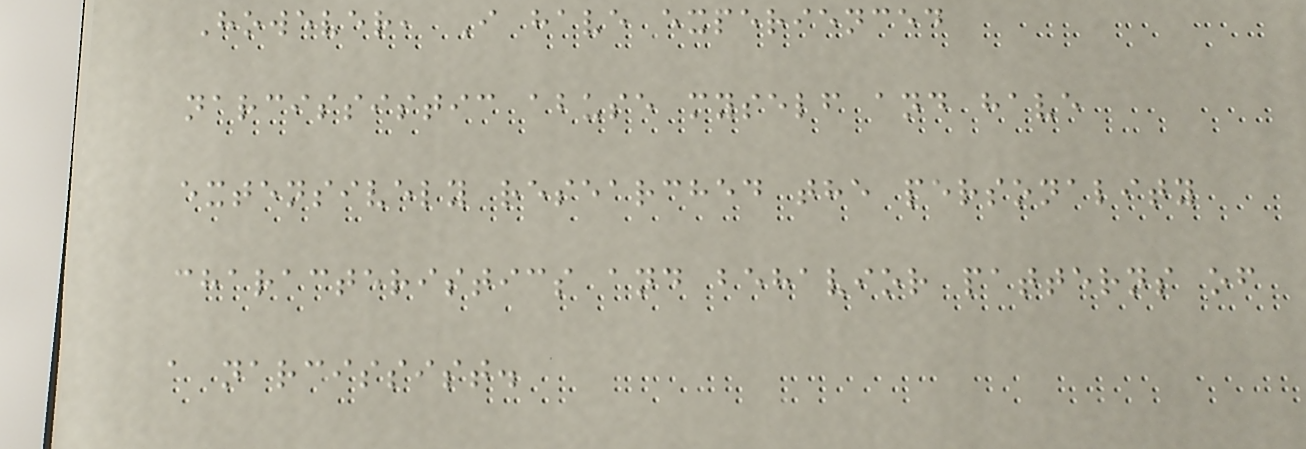However, I have experienced
narcissistic abuse myself and have
extensively researched the personality
characteristics and behavior patterns of
a narcissist.
